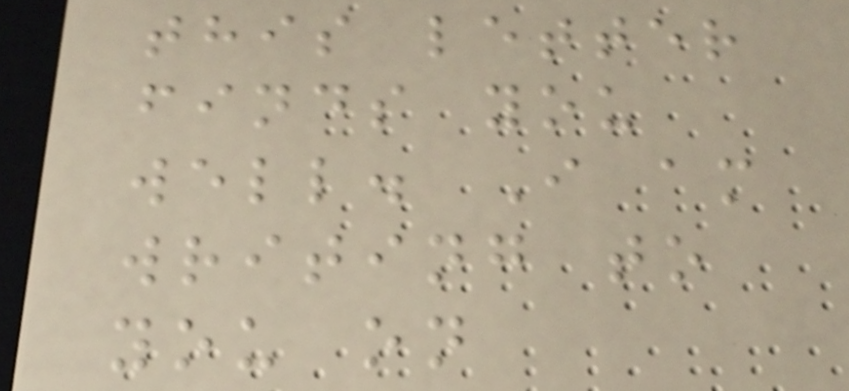this letter
finds you
well. I am
writing to
you on
